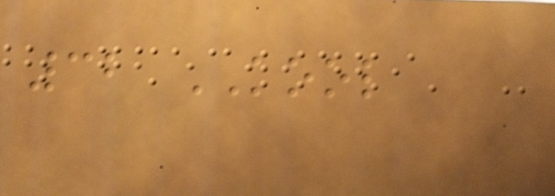32 KOOL
